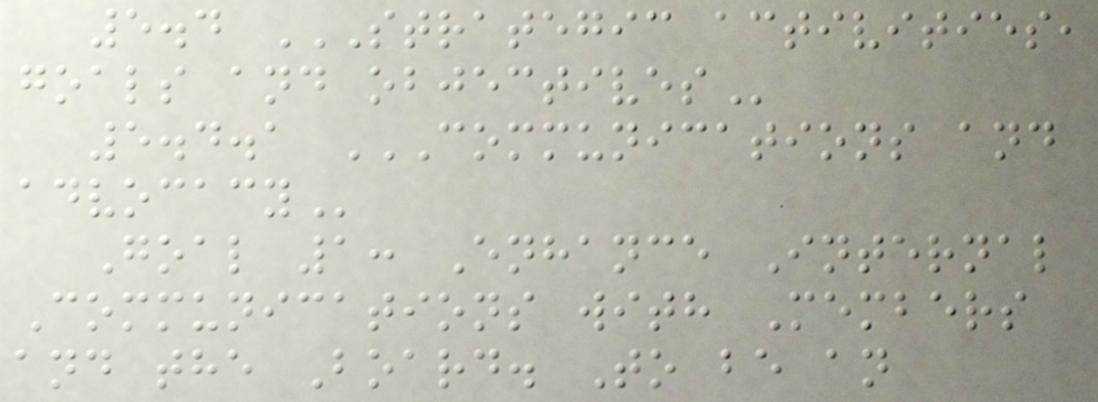5.4 STRATEGIC ACTIVITIES,
GOALS AND OBJECTIVES
5.4.1 COMMUNICATIONS AND
ADVOCACY
Goal 1: Enhance Internal
Communications with Members
and the Board. To be an
